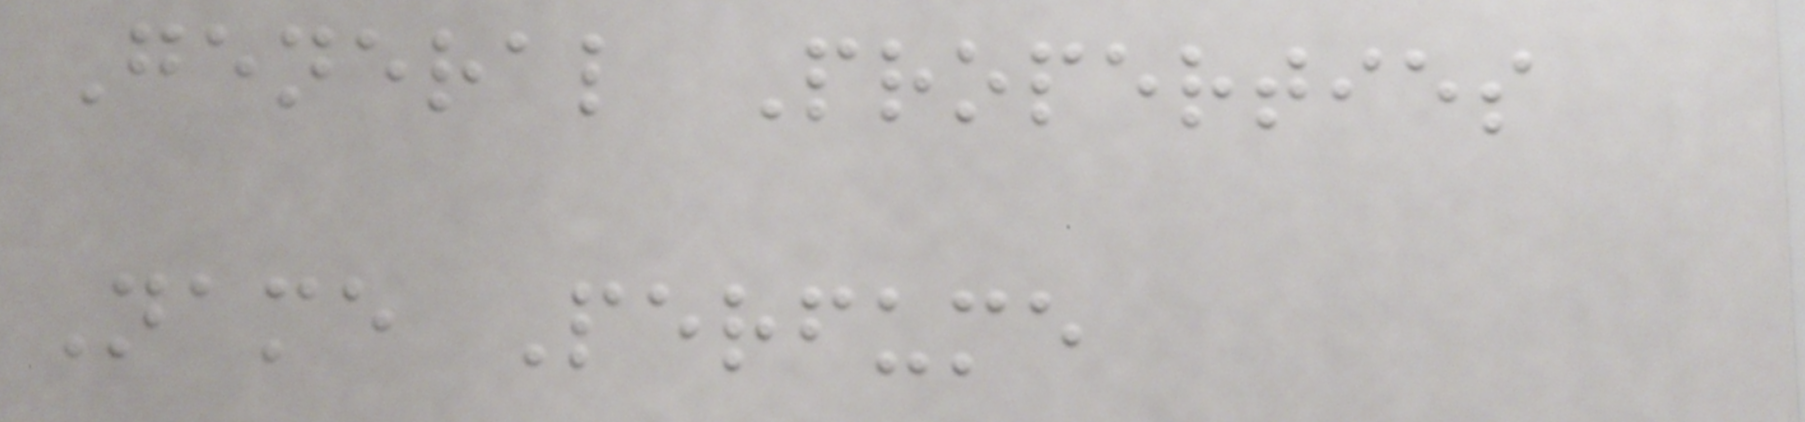General Properties
Name Perfume
